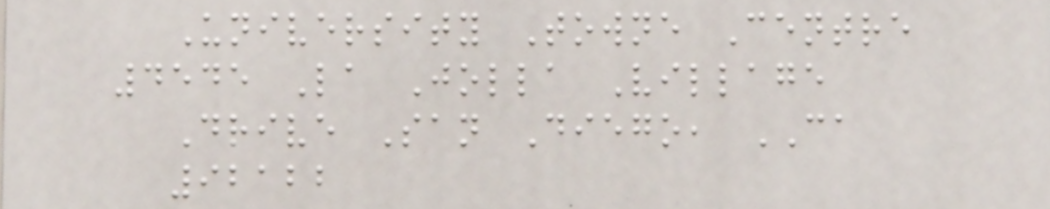University Towne Centre
4545 La Jolla Village
Drive San Diego, CA
92122
